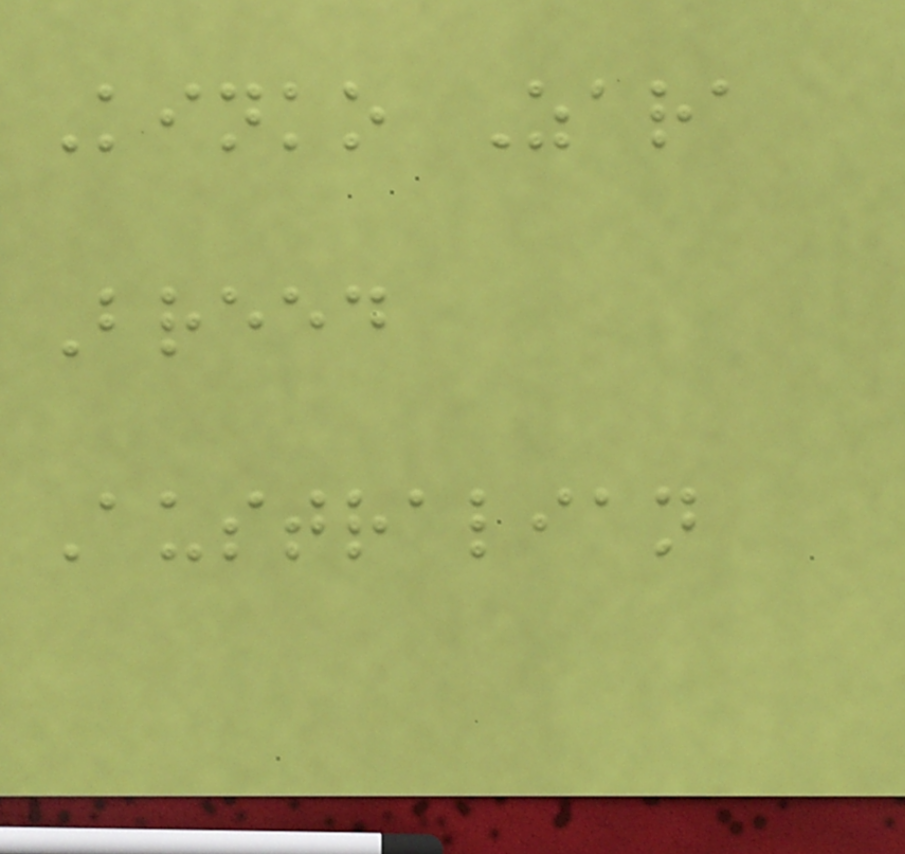Kinko Zara
Breed
Australian
